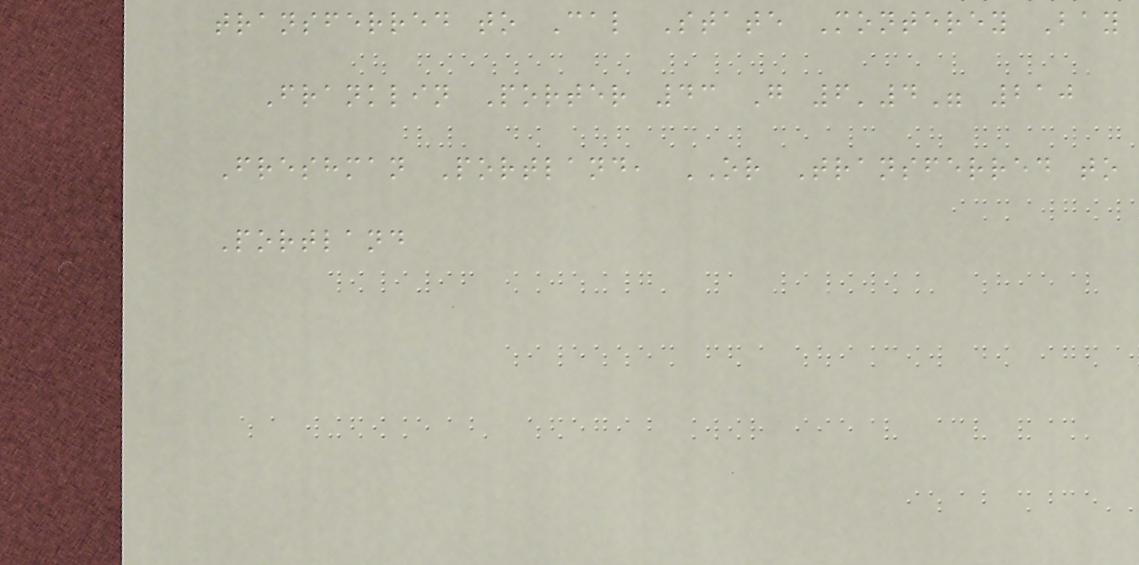transferred to Cal State Monterey Bay
Franklin Porter 43 G 6'4" 210
Freshman Portland, OR Transferred to
Portland
